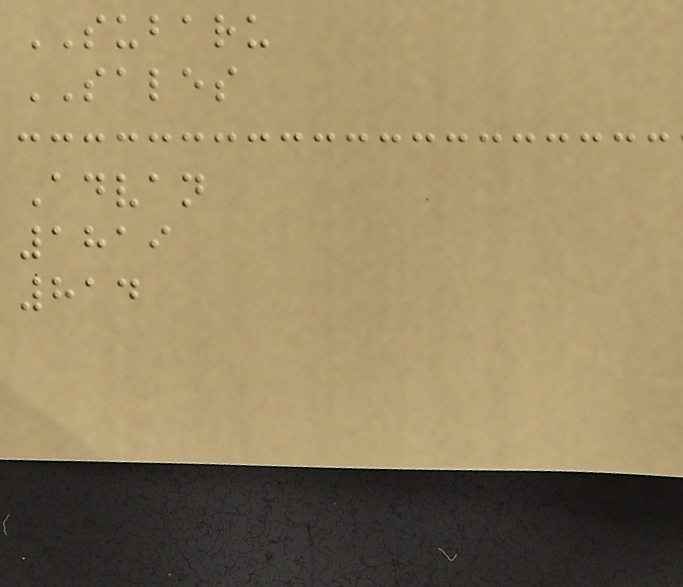SUBARU
SALES
Advan
1819
814
